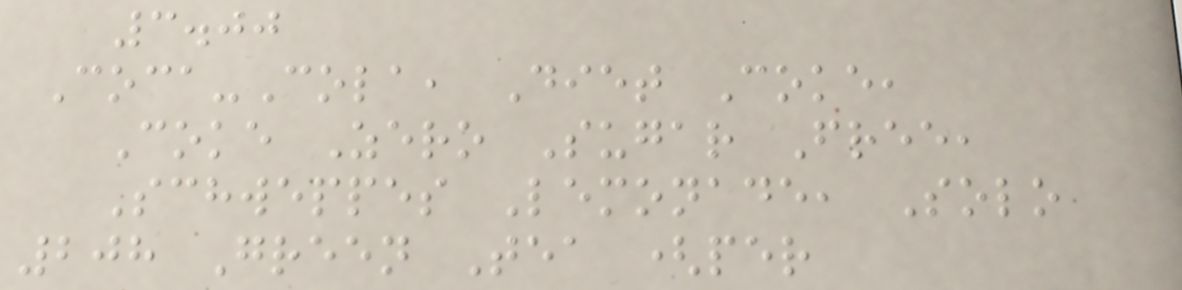3.00
Coca-Cola, Diet Coke,
Coke Zero Sugar Free,
Schweppes Lemonade, Solo
208 Green Tea (per
